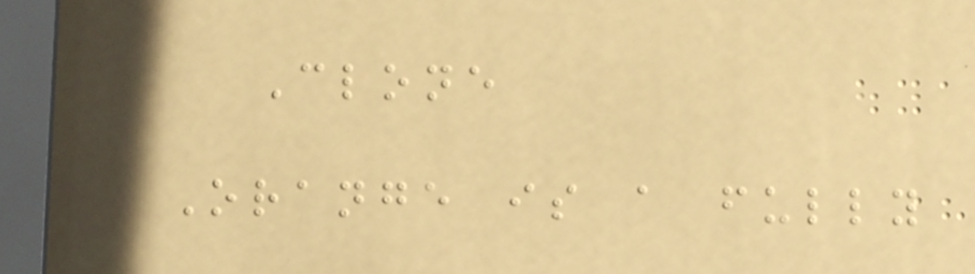Clone
Orange is a fully
